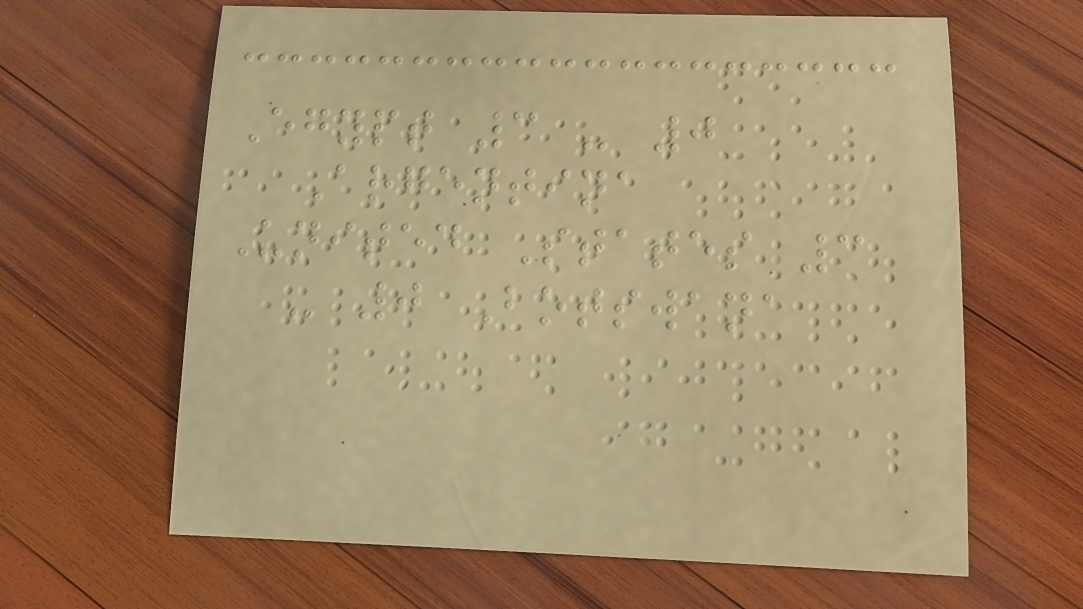Egypt 3 - 0
Argentina
United States 3
- 0 Botswana
